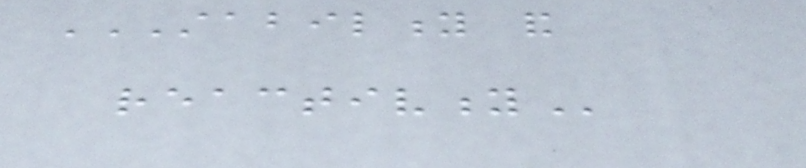STABILITY AND
REACTIVITY
